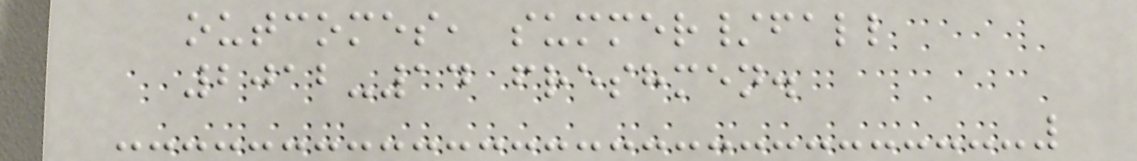outcomes, summer/fall
2012-14 freshmen.
